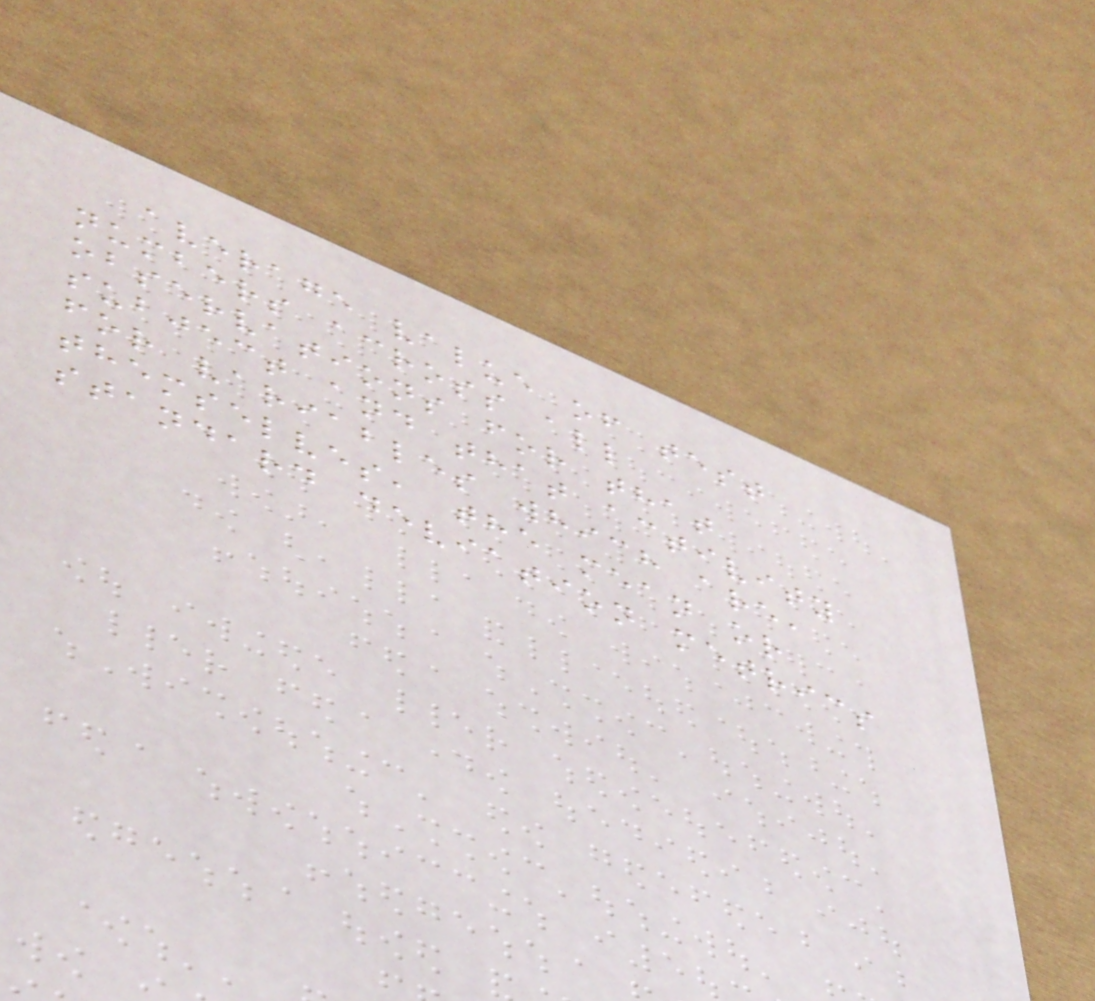average value of test
numbers across all
observations for that
subject and that activity
for variables which are,
themselves, the mean or
standard deviation metrics
